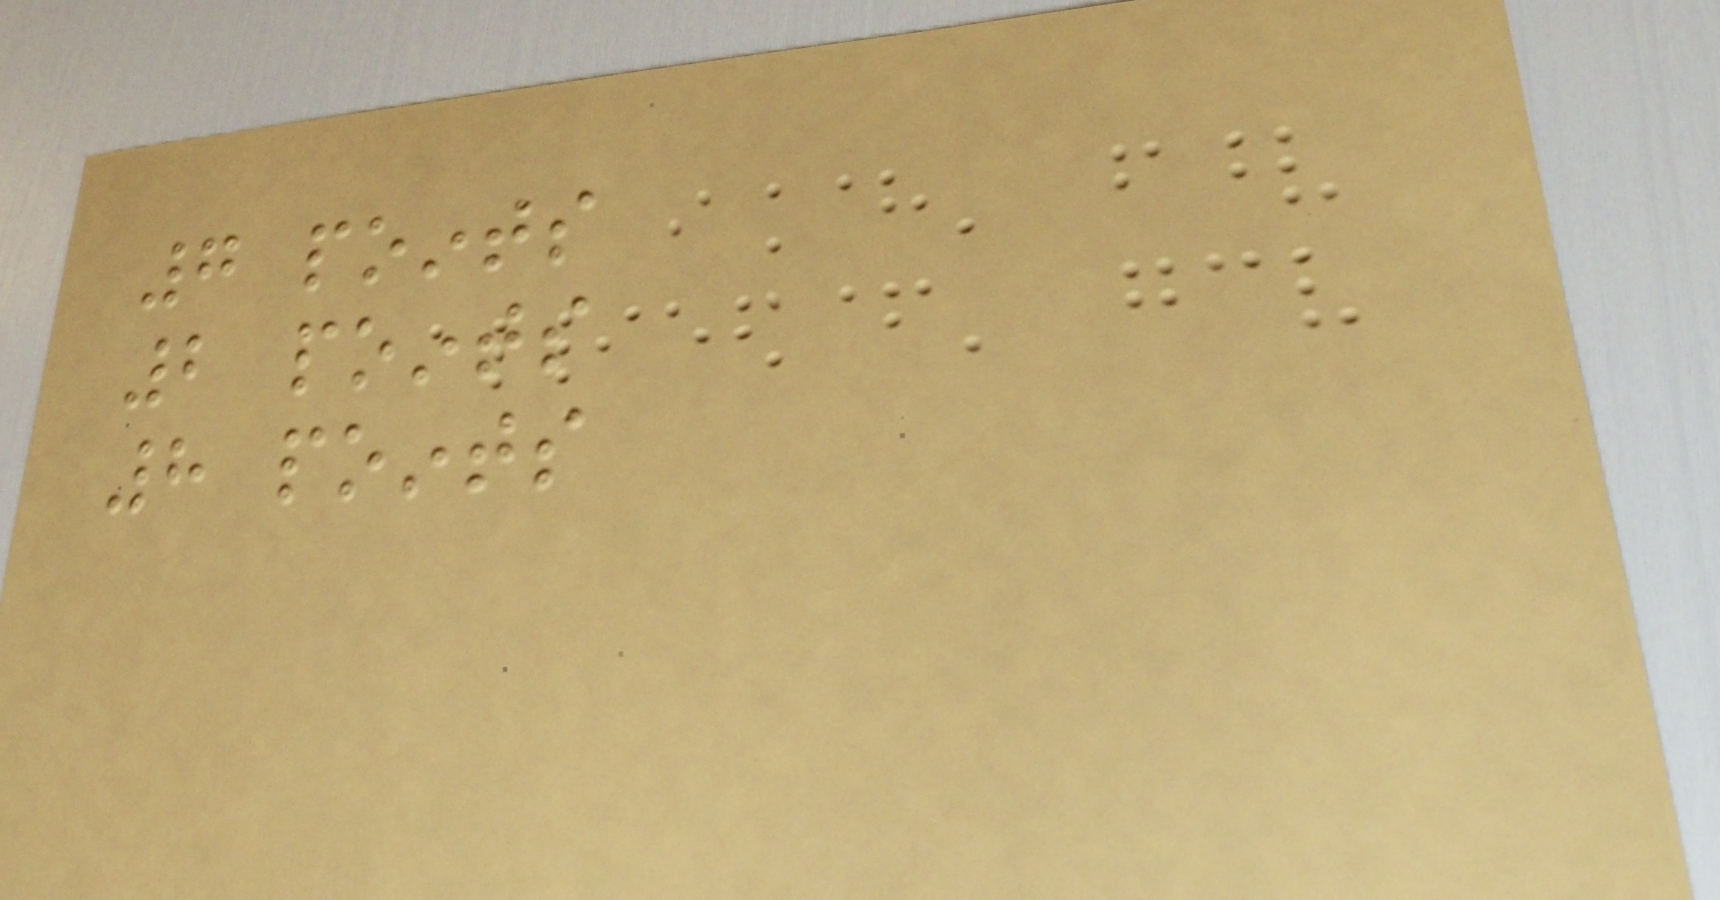7 points
2 points
8 points
